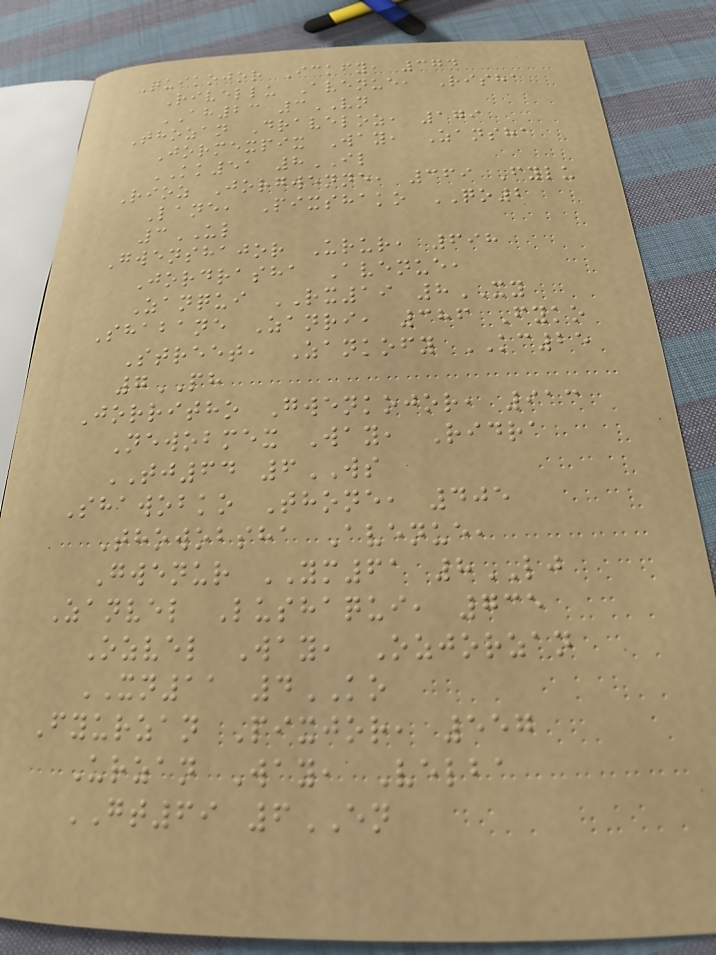Quikojor Ickfy, 374
Rivellu Avenue, Risha
AH23 3VN
Thozan Draveloz, 179
Jormexpix Way, Zansha
KK51 8IL
Rioz Jorgwenne, 369 Fylu
Lane, Pixshako QO2
3UL
Gwenshajor Urur, 698
Jordrasha Avenue,
Zanqui RX19 8XY
Shabane Zanri, 386 Fyko
Street, Zankofy KC25
7PH
Jorritho Gwenkojor, 913
Newobmex Way, Ridra
TJ64 6WS
Shawobko Thone, 405
Thowobsha Avenue,
Gwenur YM61 8LJ
Zanvel Lushaqui, 735
Ozvel Way, Ozjorzan
XN11 4KO
Fyurzan Pixjor, 557
Urzan Way, Velba
GT69 6EN
